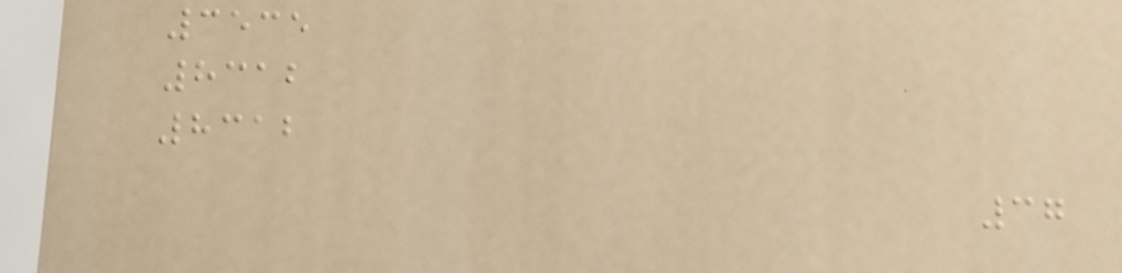3535
8312
8312
37
